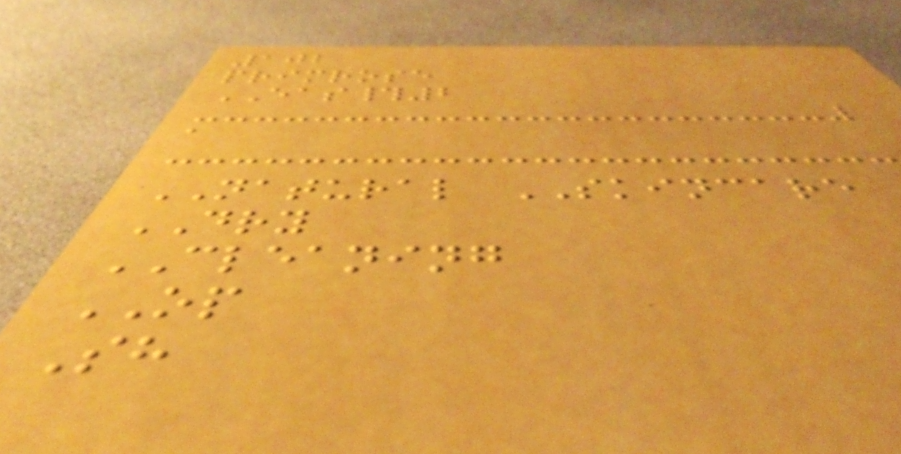102
primrose
EAS#2
a
NATURAL SKINCARE
DRY
CLEANING
OP
Sh
